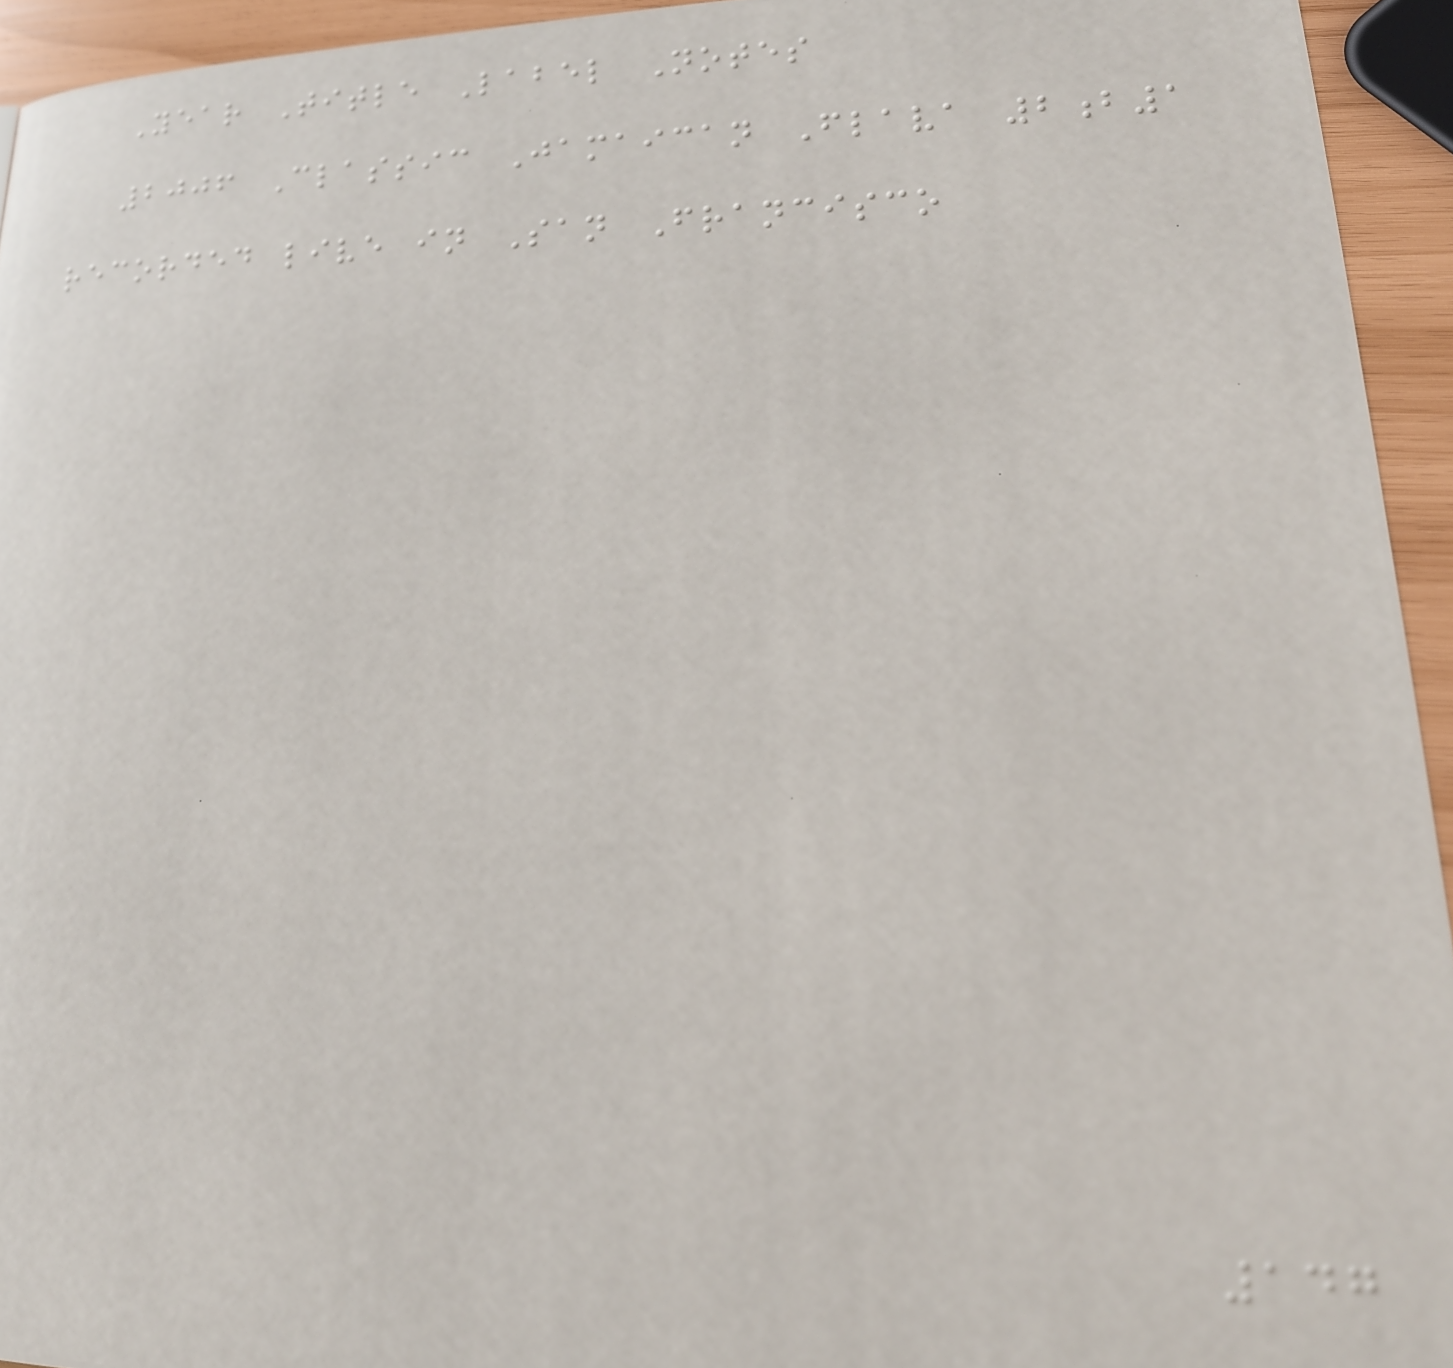Year Title Label Notes
2006 Classic Jamaican Flava 2b1
recorded live in San Francisco
147
